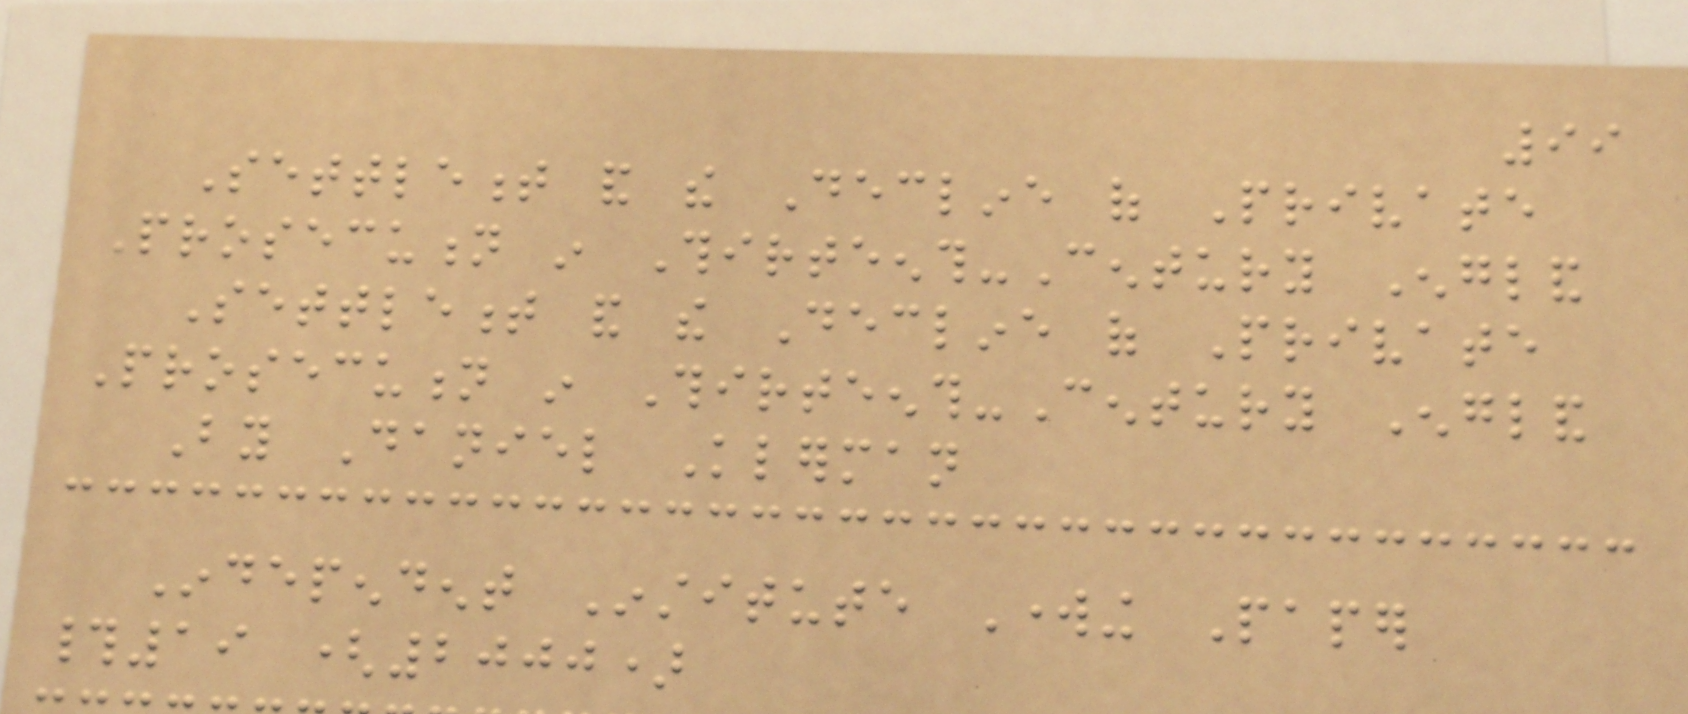99
Settlement and the Decline of Private
Prosecution in Thirteenth-Century England
Settlement and the Decline of Private
Prosecution in Thirteenth-Century England
By Daniel Klerman
Independent Institute Working Paper
#19 (2000)
